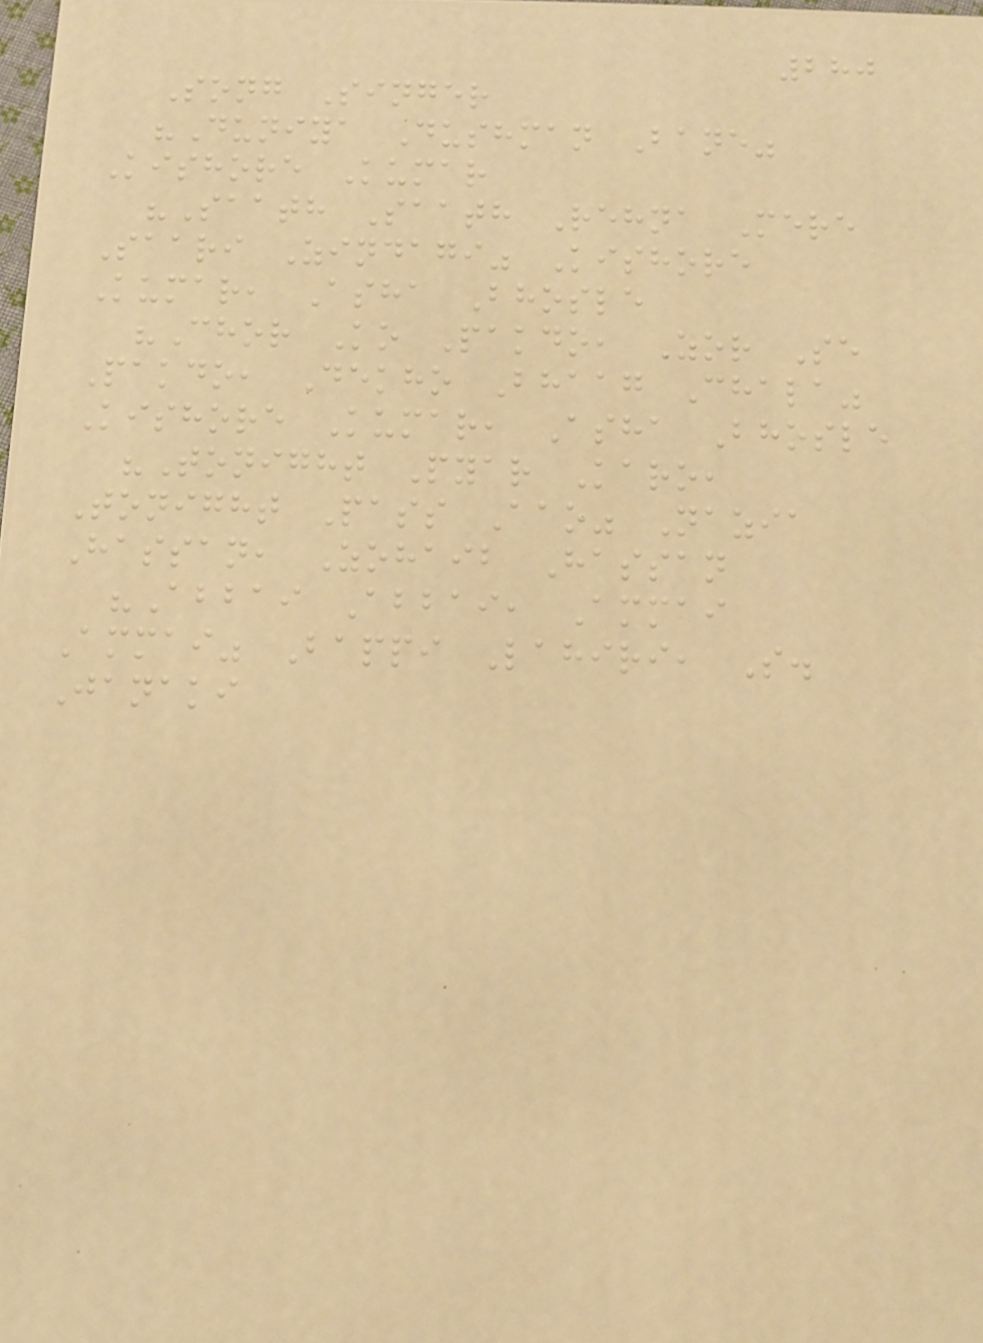280
Song Singer
"Duniya Dushman Bane"
Kishore Kumar
"Saath Saath Rehna Mere
Saari Zindagi" Kishore
Kumar, Asha Bhosle
"Chor Ko Pakdo, Zor Se
Pakdo, Dekho Bhaag Chala"
Kishore Kumar, Asha Bhosle
"Tonight Pyar Karo,
Tonight Pass Aao" Nazia
Hassan, Zohaib Hassan
"Abbai Abbai, Ammai
Ammai" Bappi Lahiri, S.
Janaki
